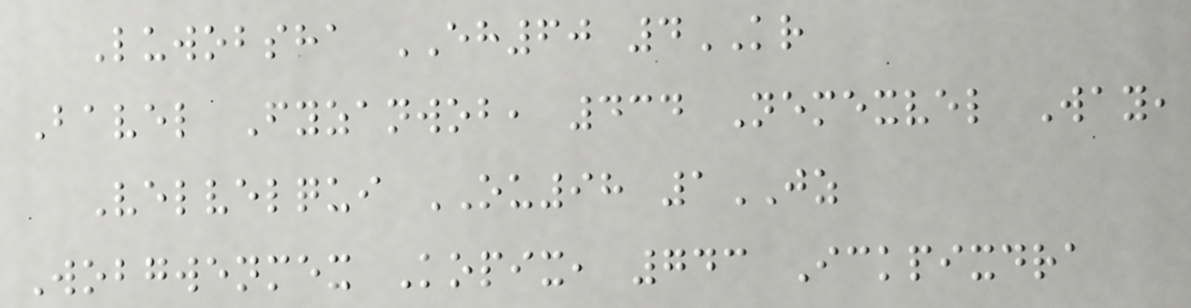Luwobsha EH60 4KR
Bavel Fyzanwob, 434 Nemexvel Way,
Velvelqui OU98 1JZ
Wobgwenmex Kopix, 743 Ickpixdra
